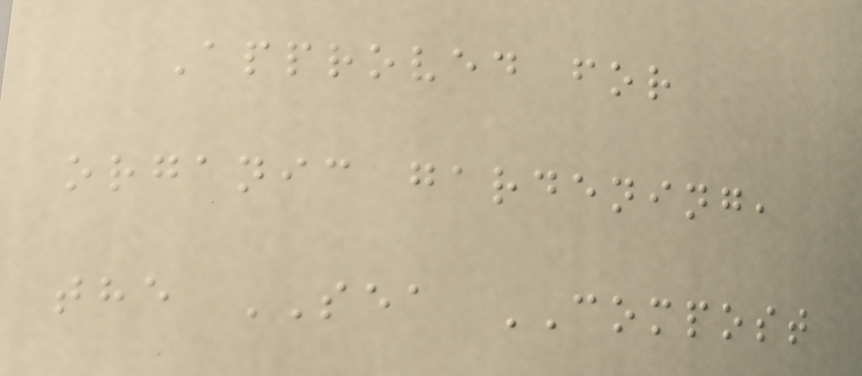Approved for
organic gardening,
the SEA COMPOST
